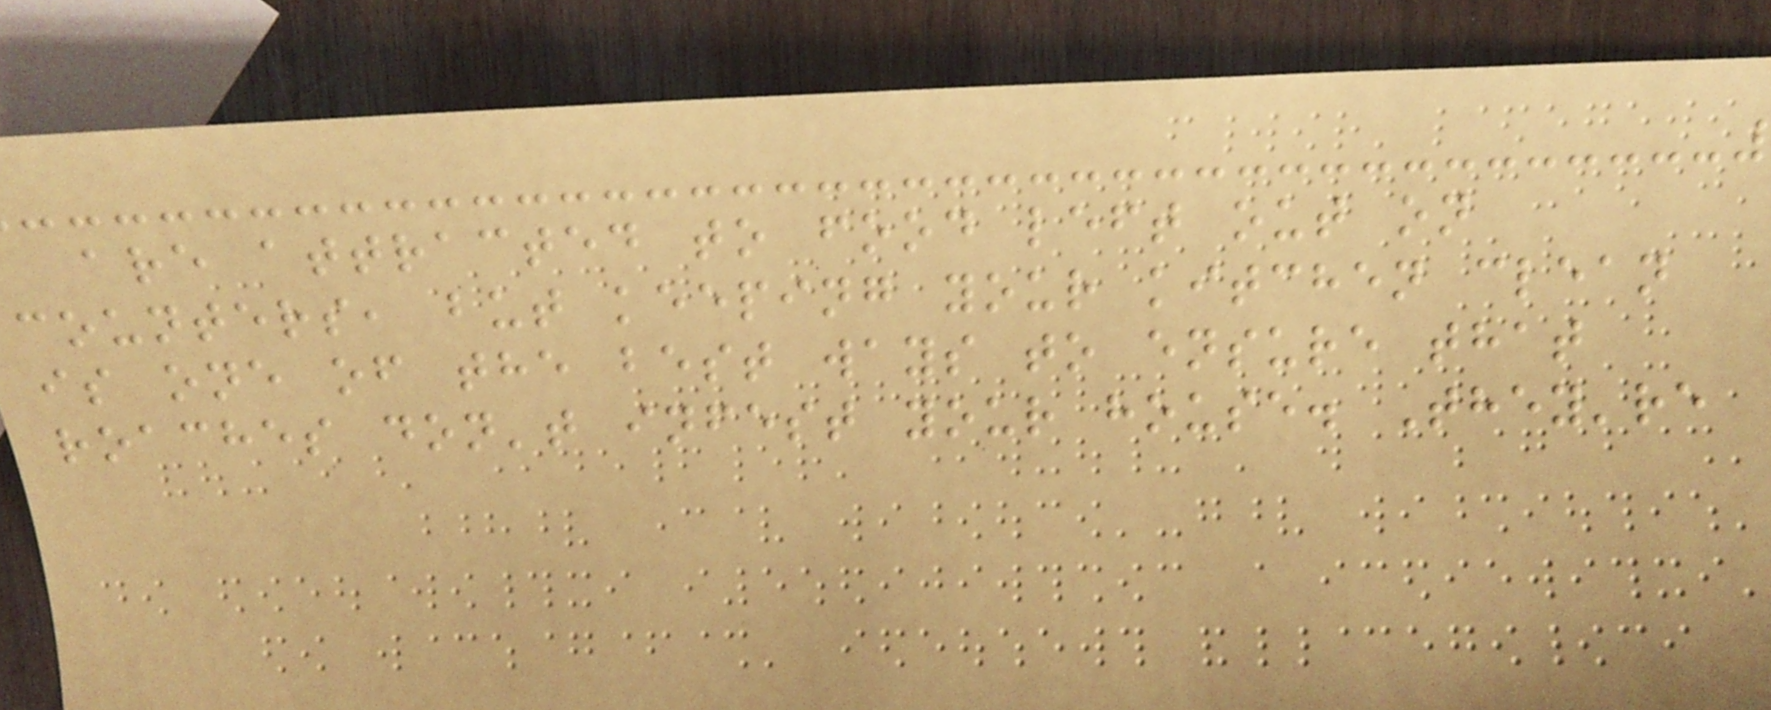are attracted to food left out on
counters, but keeping your kitchen clean
is one of the best ways to ensure that
roaches don't infest your house. They're
